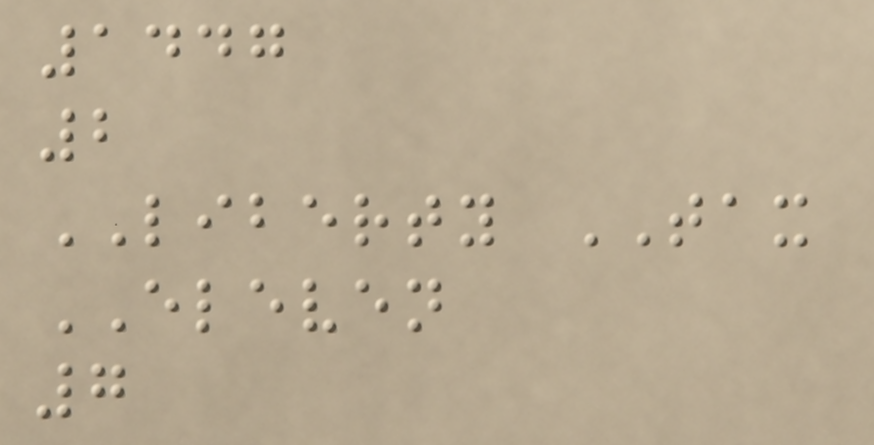1447
2
LIBERTY TAX
ELEVEN
7
